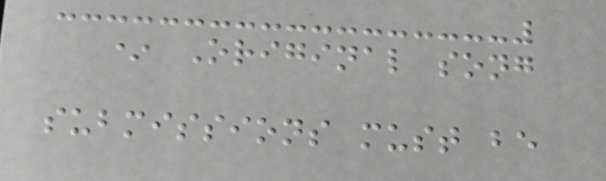* Original song
submissions must be
